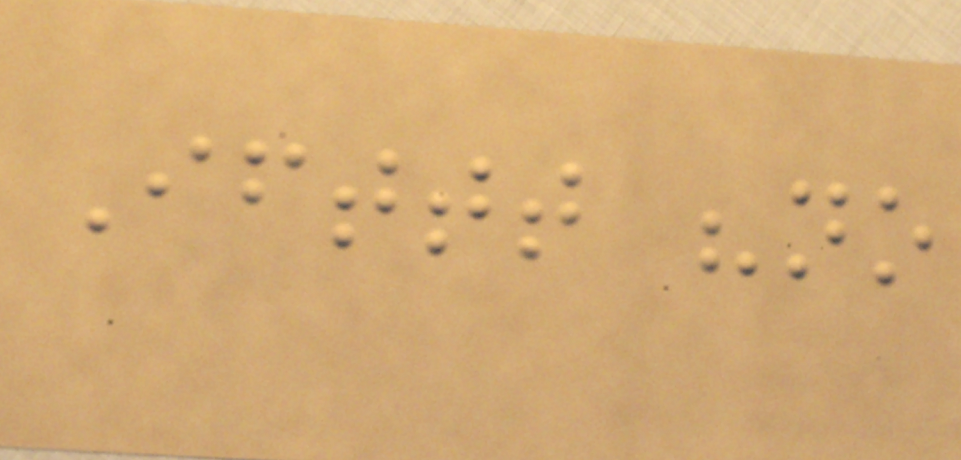Ifttt "no
